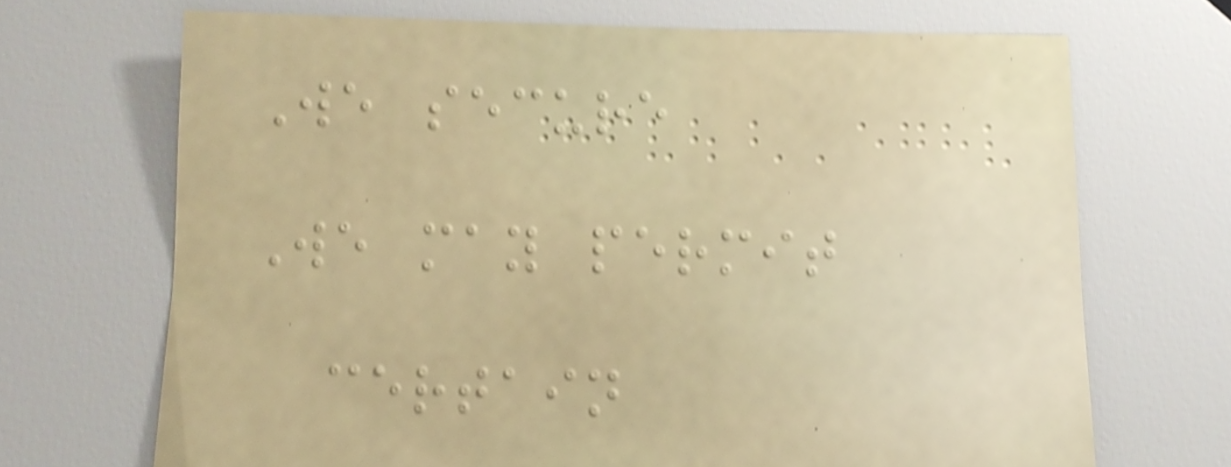We secure
We may permit
certain
